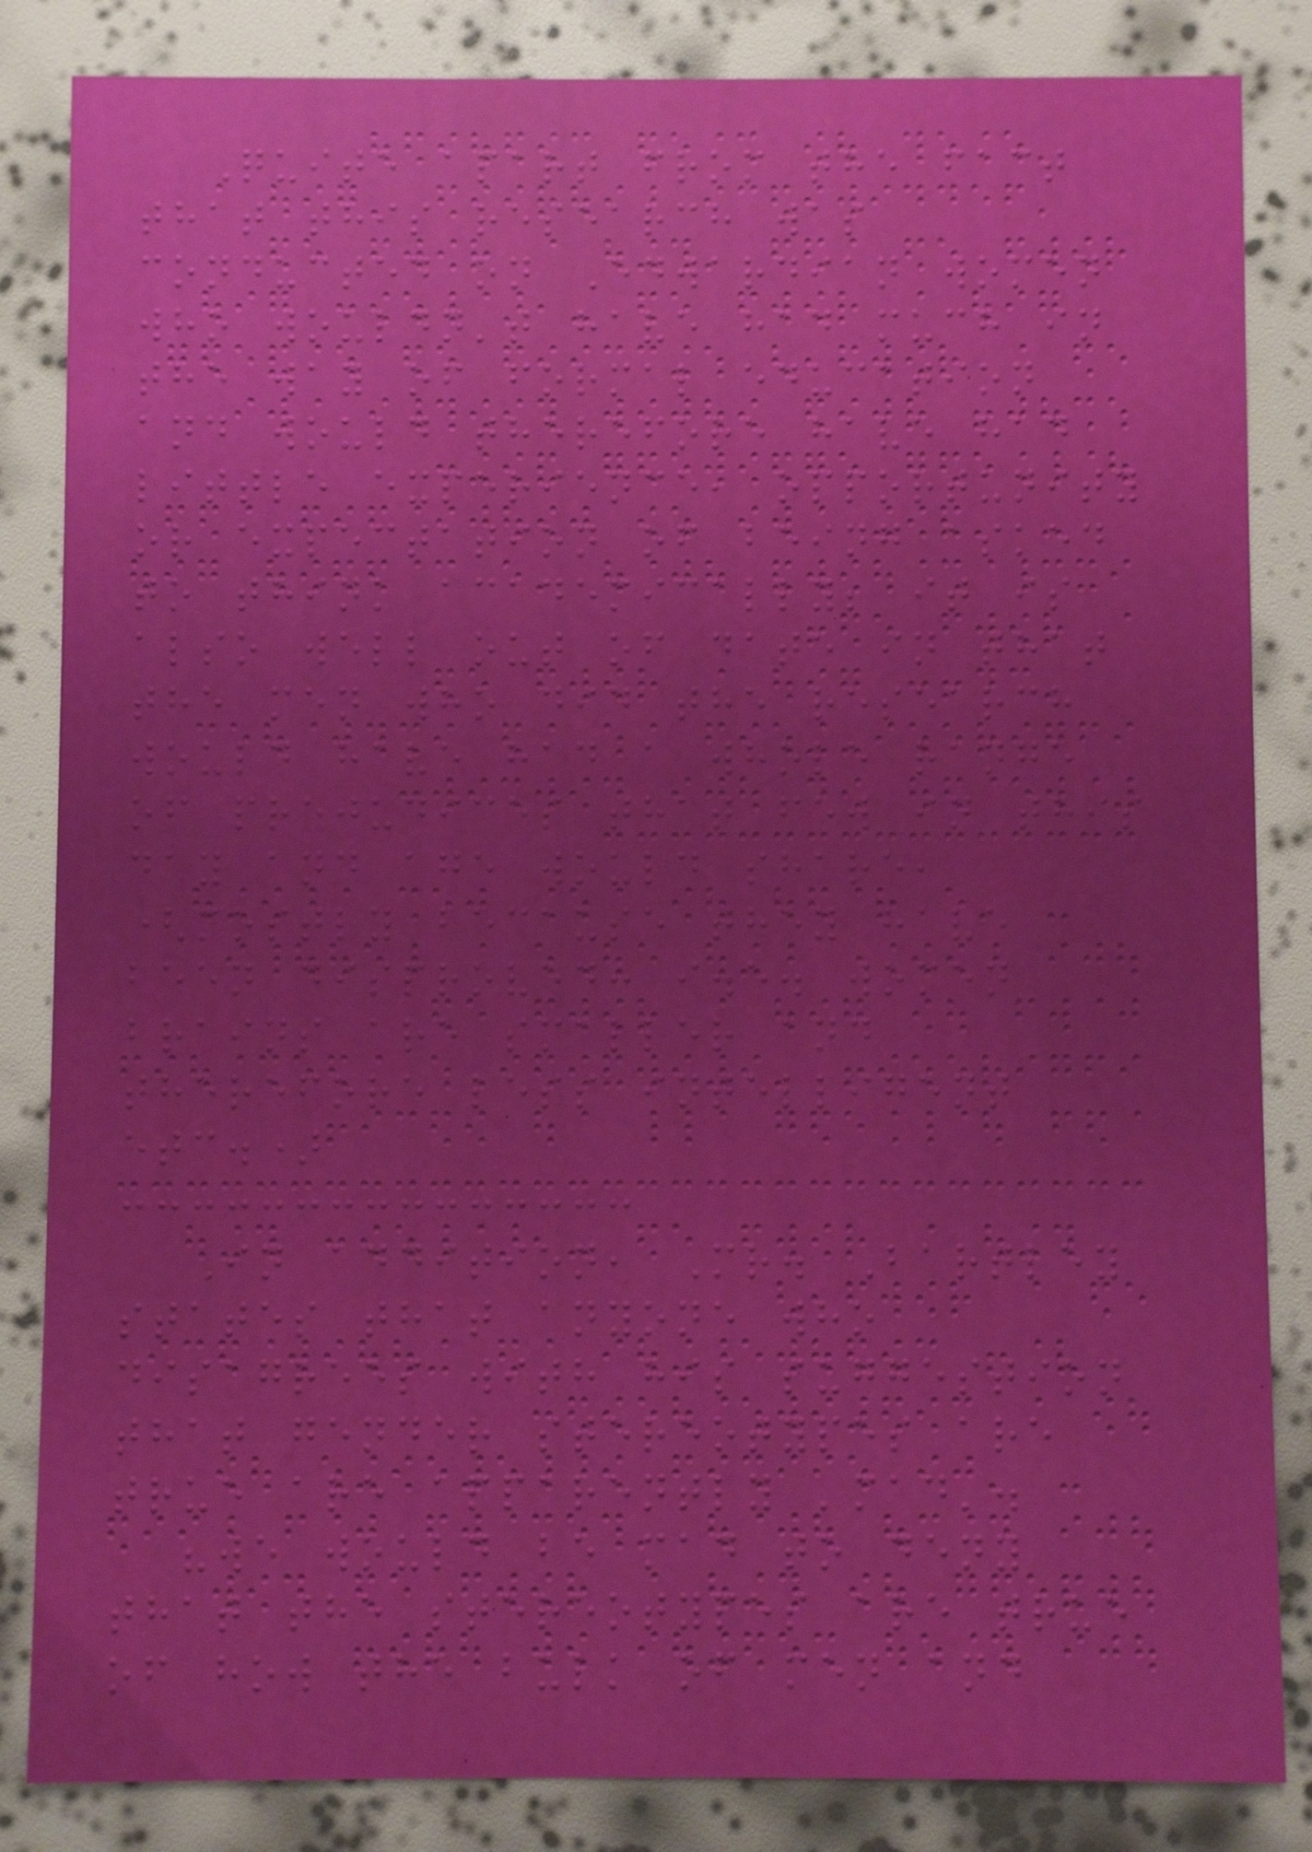Quite apart from the fact
that this research was
conducted on Edwardian women
who wouldn't have had much in
the way of formal education
and would therefore have had
little experience, opportunity
or expectation of being asked
to think academically; it is
also well out of date in that
the men who did the research
would have had a whole range
of prejudices that few in this
day and age would share,
(mostly because they have
been disproved: i.e. women
brains are smaller and
therefore less intelligent
etc.)
In addition, Mr. Bartley
states that anyone who
disagrees with his suggestion
that gender stereotypes are
true are apparently 'mad'.
"we would be mad to deny
that the stereotypes are true
of how the bulk of men and
